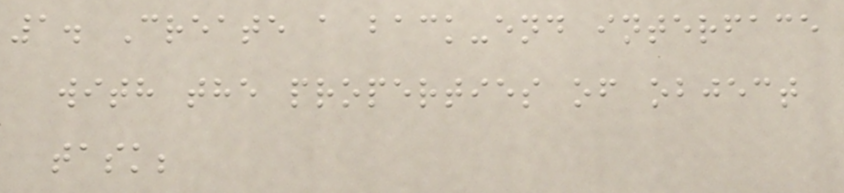1. Create a back-end interface
with the properties of object
task;
